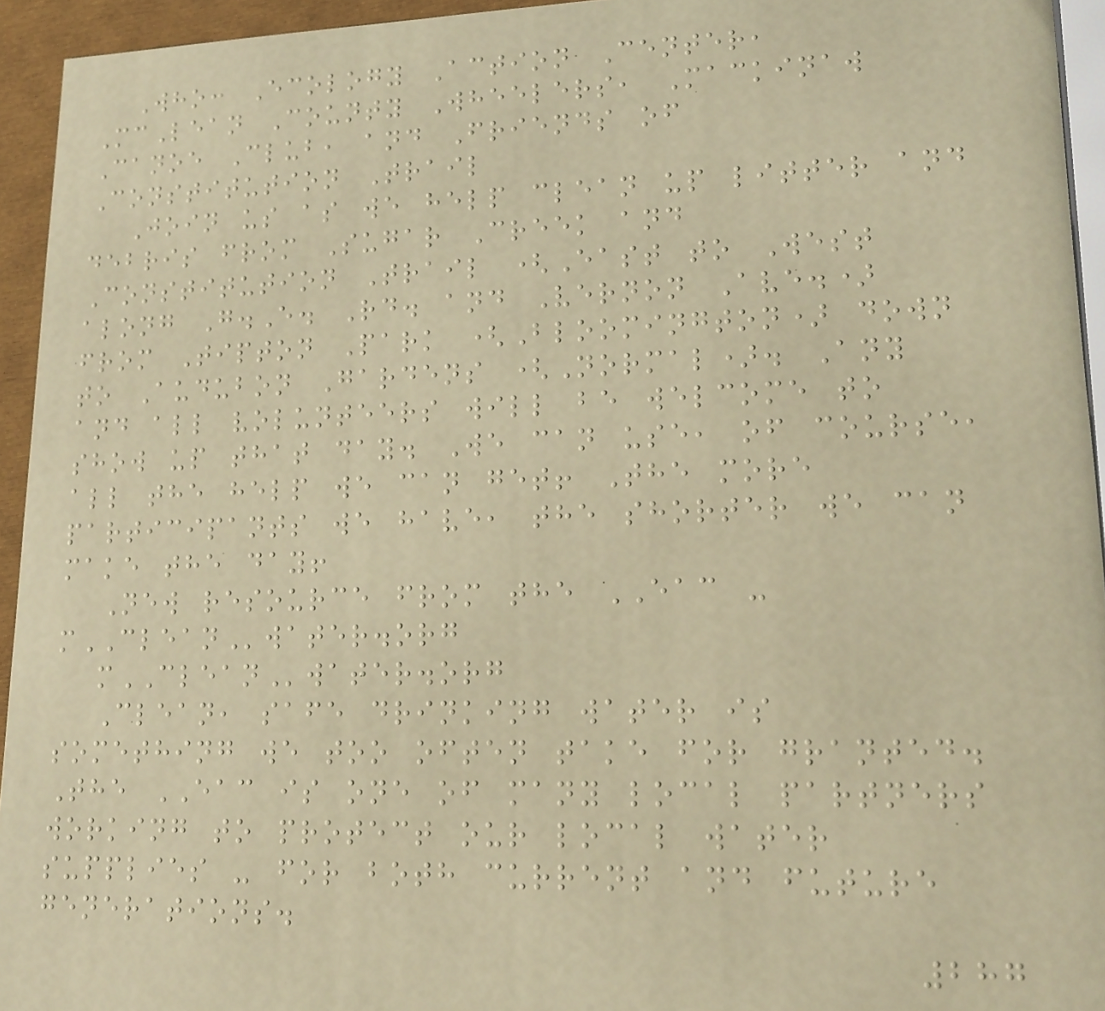Who: Ecology Action Center,
McLean County Wheelers, Mackinaw
Canoe Club, and Friends of
Constitution Trail
Join us as we help clean up litter and
debris from Sugar Creek and
Constitution Trail (East to West
along G.E. Rd. and Vernon Ave.)
from Tipton Park (Bloomington) down
to Audubon Gardens (Normal). Any
and all volunteers will be welcome to
show up that day. We can use, of course,
all the help we can get! The more
participants we have, the shorter we can
make the day!
New resource from the EAC -
mCLEANwater.org
mCLEANwater.org
Clean, safe drinking water is
something we too often take for granted.
The EAC is one of many local partners
working to protect our local water
supplies - for both current and future
generations.
287
